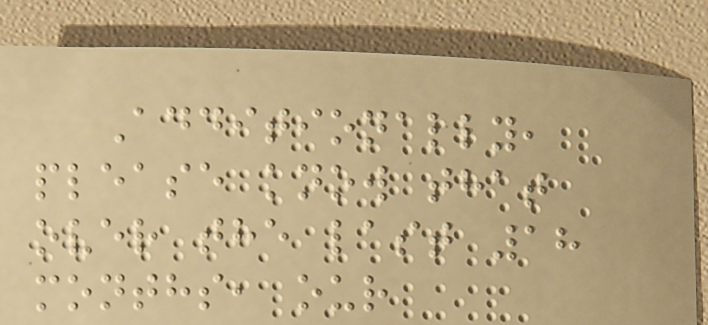Additionally,
please know that
over the last 18
months, our
